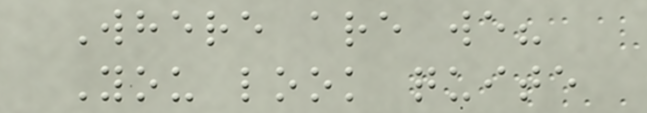Where are we?
You look quite
